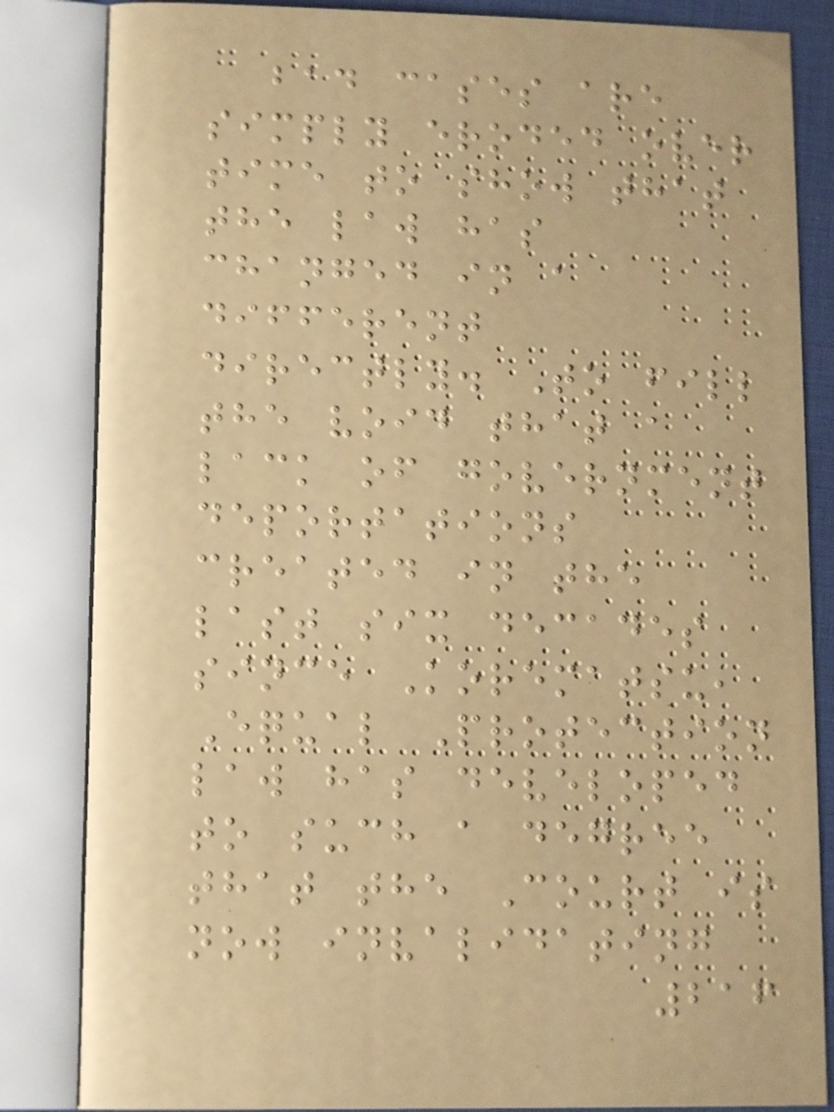bad cases are
simply eroded over
time to show that
the law has
changed in a
different
directly. To fill
the void that a
lack of government
deportations
created in the
last six decades
since Korematsu,
Equal Protection
law has developed
to such a degree
that the Court is
now invalidating
216
